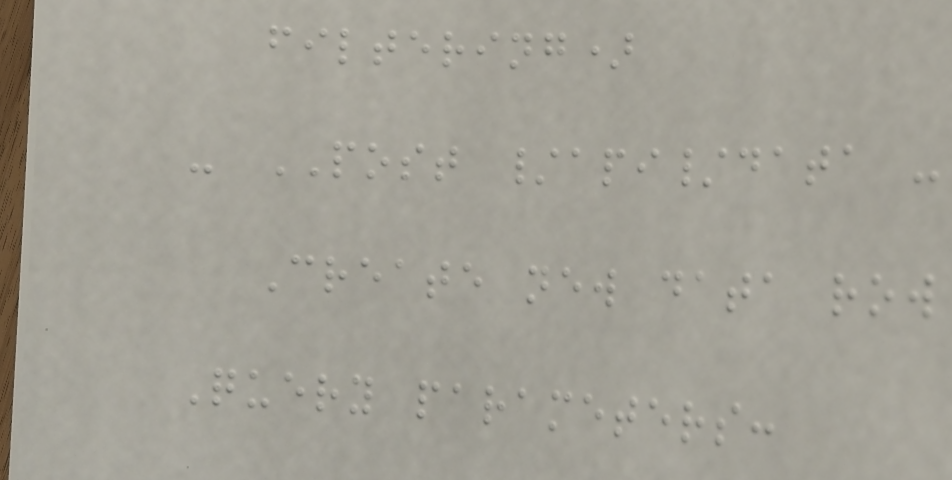filtering)
- POST /api/data -
Create new data row
Query parameters:
